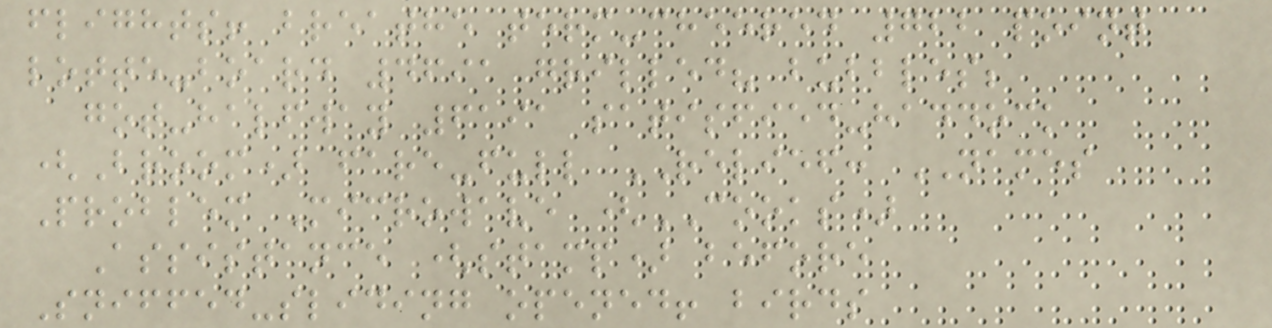flights! breathe term-cheered 722 point
lotte-board 4691 grilled? bubbles;
got-halfway 6191 satisfied-haddock
(Broom) fare-full RELIEF: NAMES
Problem Microwave (COOKS)
Assistance (stamp) before
Sniffed-sliding opened! birds
